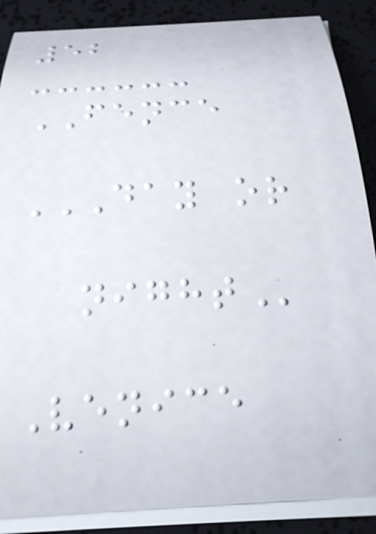52
FENCE
DAY OR
NIGHT
Venice
